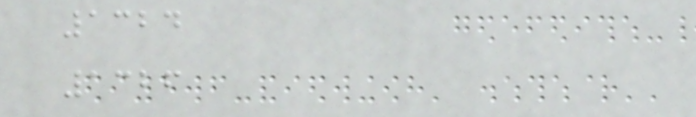1324
1326
